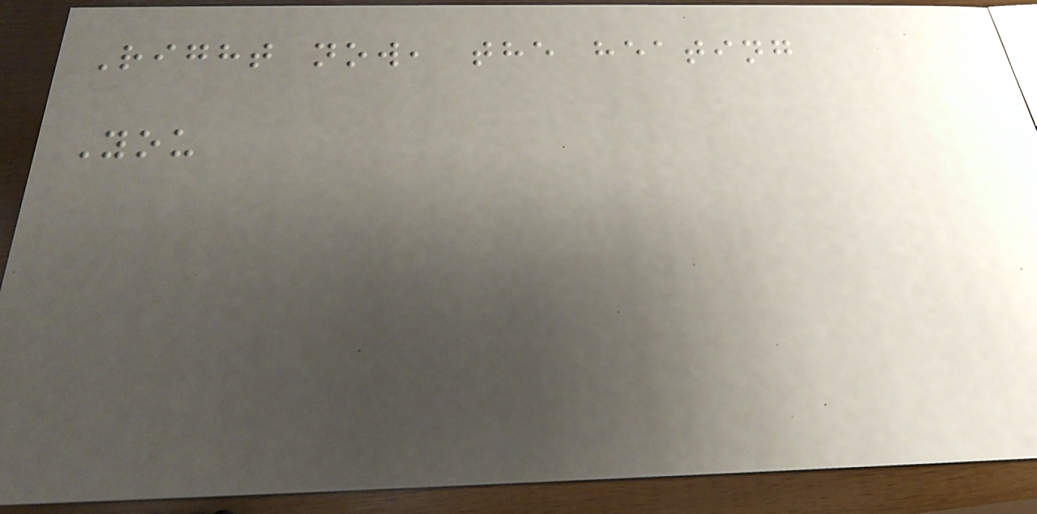Right now, the heating
You
